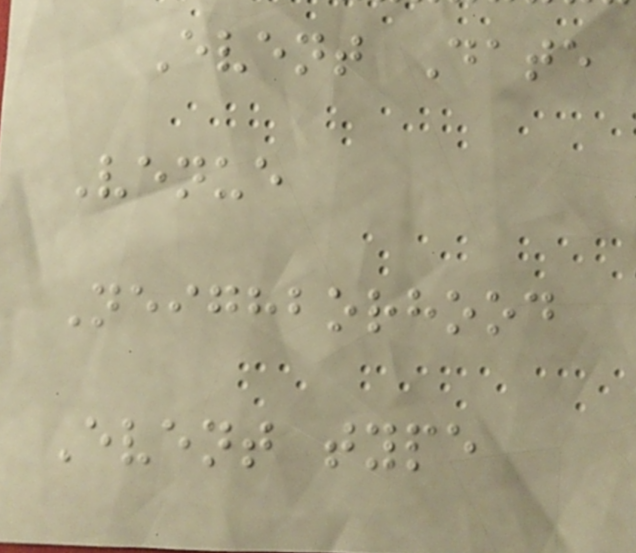Event Date
Venue
Neighborhood
Event type
